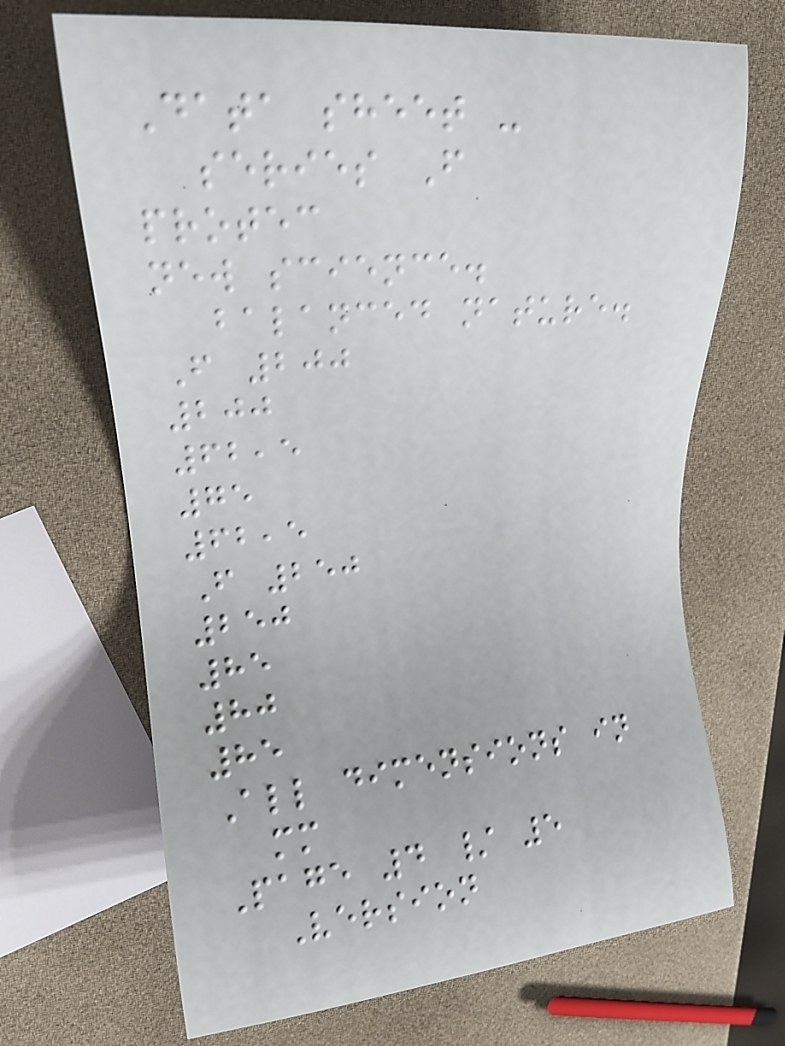Data sheet -
series F
protec
new science.
balanced nature.
F 200
200
62,5
75
62,5
F 250
250
85
80
85
All dimensions in
mm
Page 4 / 5
Version
